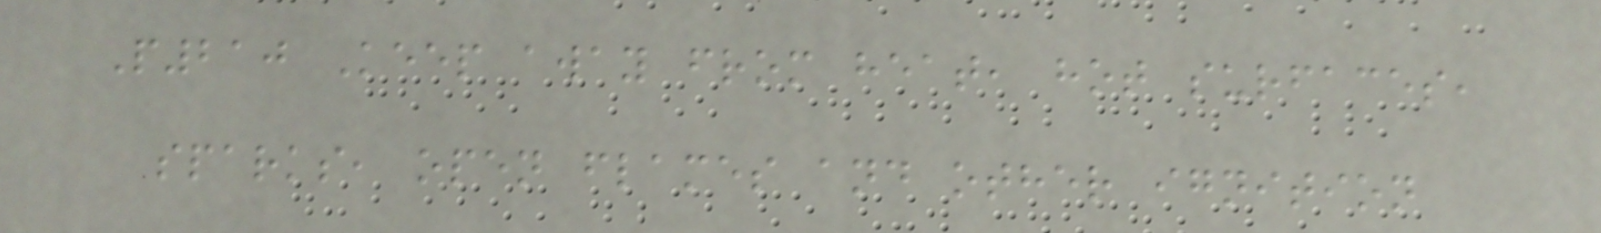P210 Keep away from heat, hot surfaces,
sparks, open flames and other ignition
